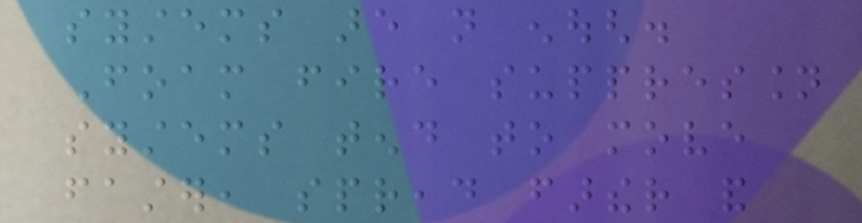systems are not enough.
Foam fire suppression
systems tend to move
faster, spread farther and
